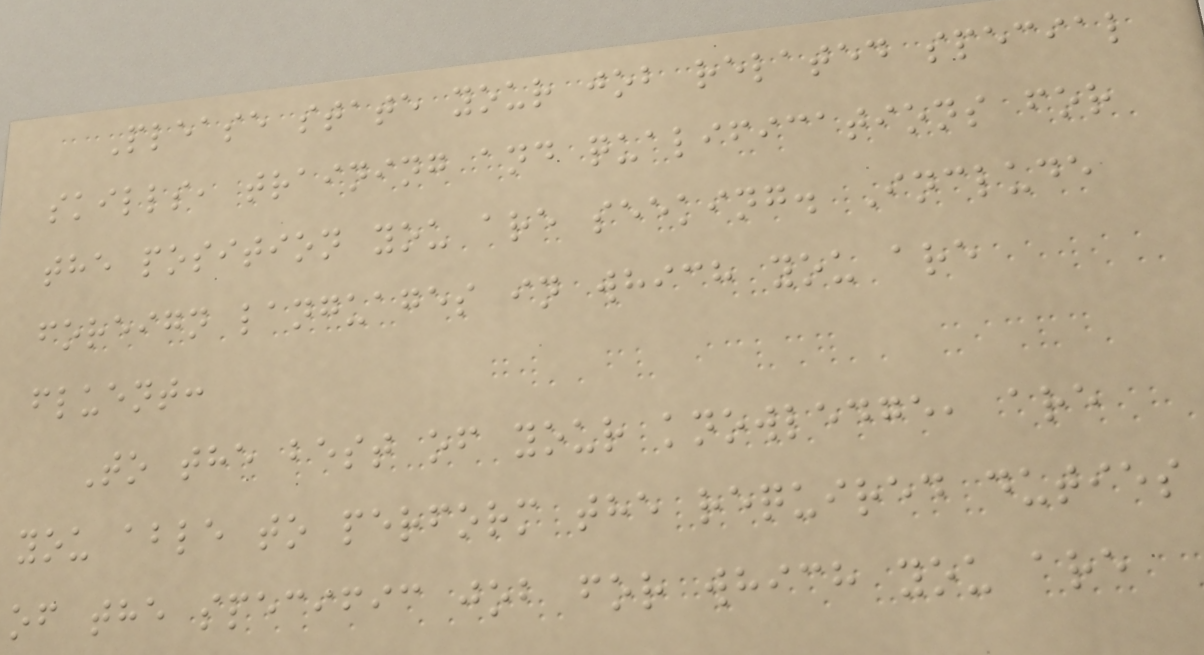Please state your job related special
skills, training and qualifications for
the position you are seeking. Include
foreign languages in which you are
fluent:
To the best of your knowledge, are
you able to perform the required duties
of the specific job for which you are
